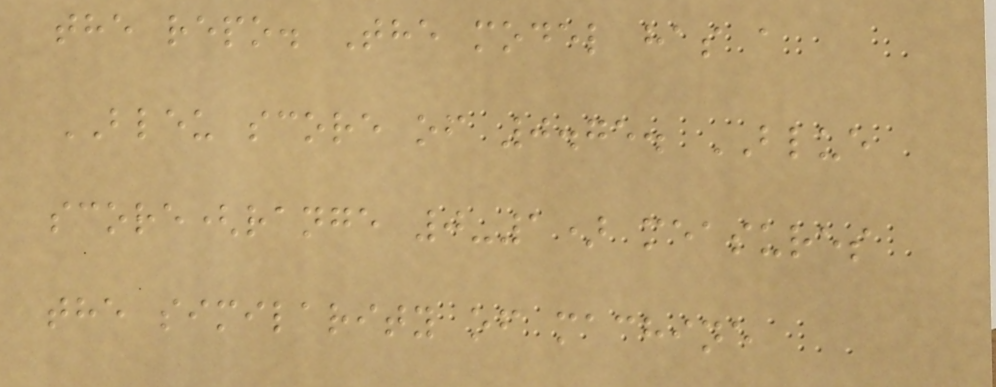the repo. The model has a
BLEU score of 0.75. BLUE
score(range 0-1) measures
the similarity of machine
